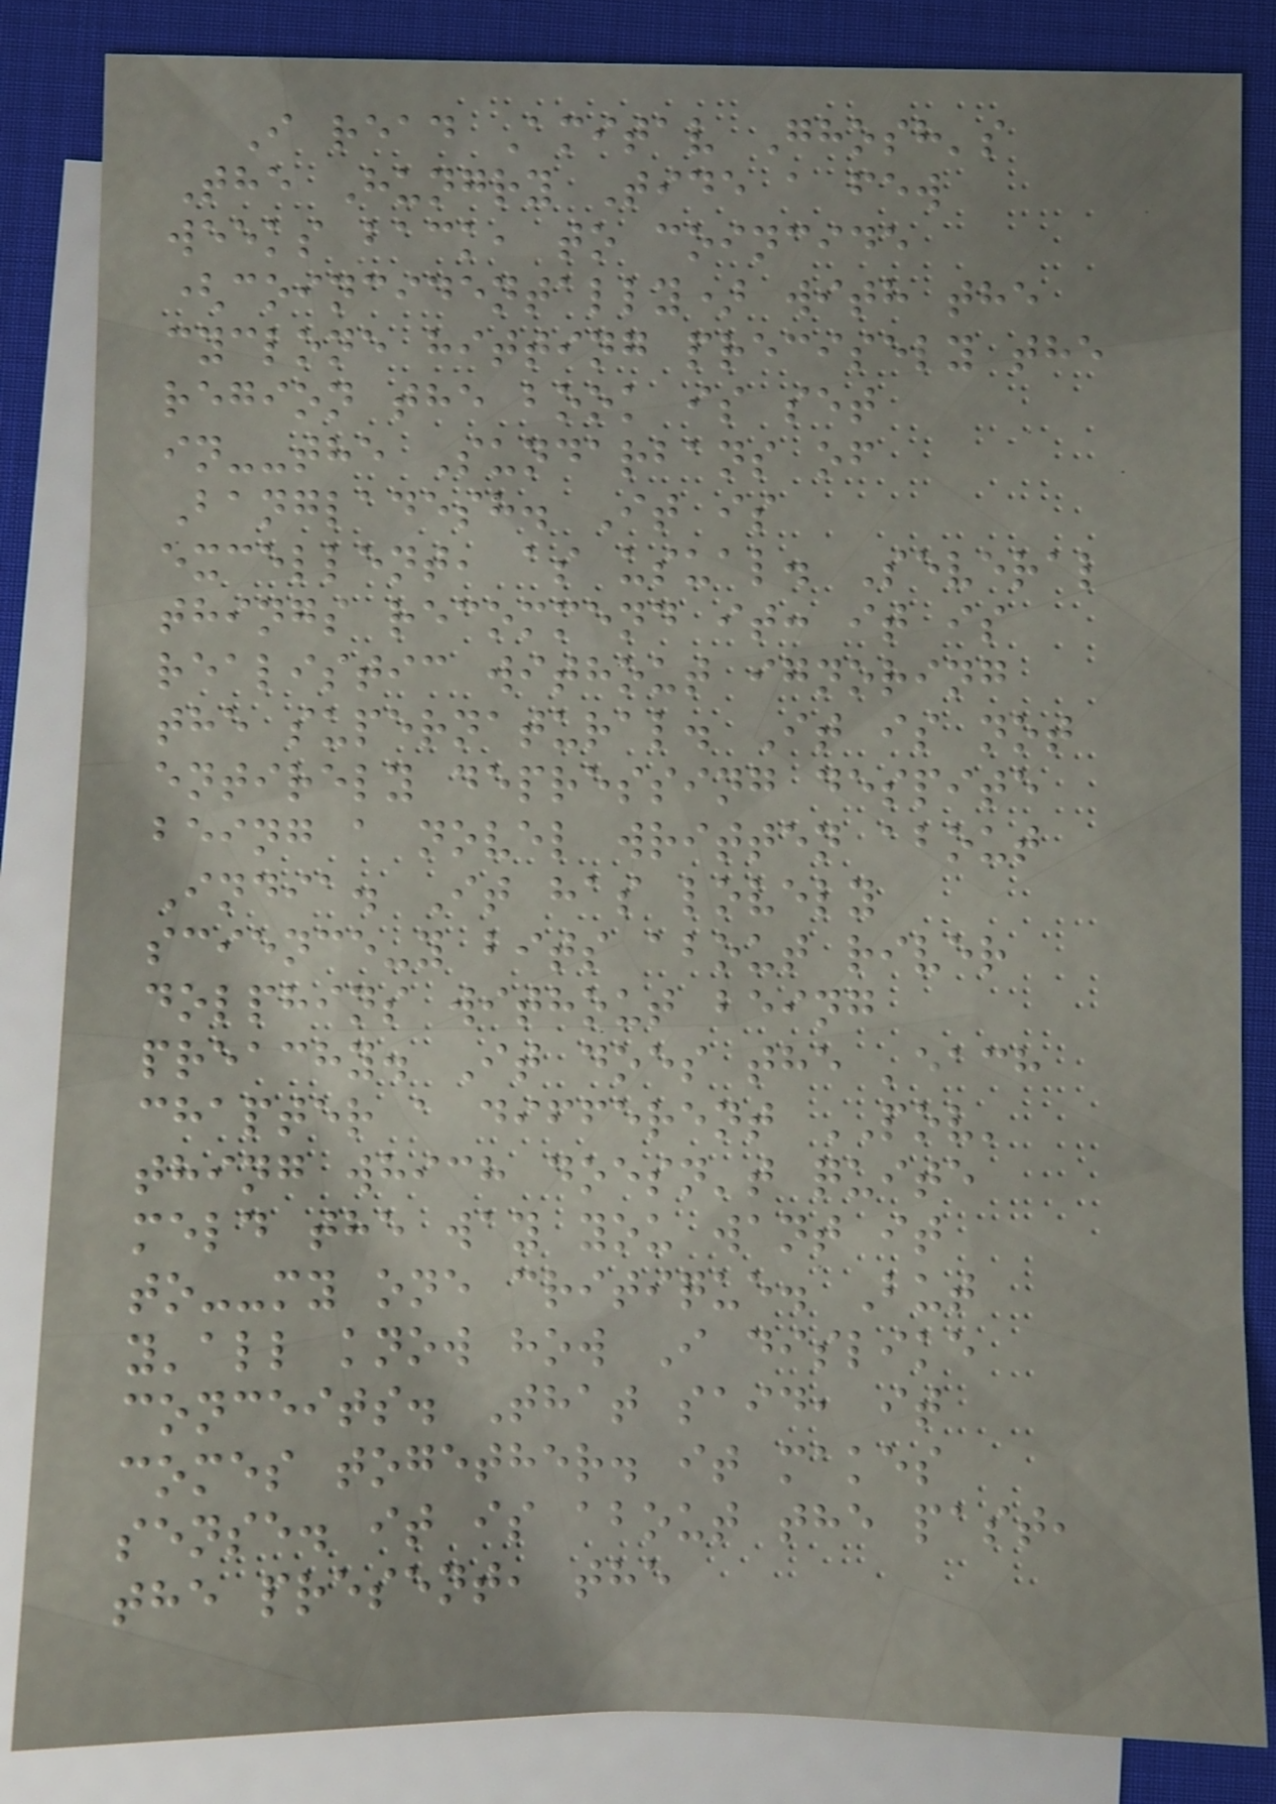I read Amitav Ghosh's
The Hungry Tide a few
weeks back, to coincide
(coincidentally) with the
cyclone hitting precisely the
region the book is set
in--the Sundarbans of
Bangladesh. It is
excellent, as usual. Several
things recommend it: it is
realistic without ignoring
the supernatural. It is not
entirely depressing despite
being a novel written about
India. It has lovely
science-y bits about river
dolphins without being
preachy. It does the 'each
chapter a different POV'
thing which doesn't quite
meld the way you want it
to--my one critique. But
y'all know how I dislike
conceits. That said, it
comes together. it makes
sense. it is about the past,
the present, the
